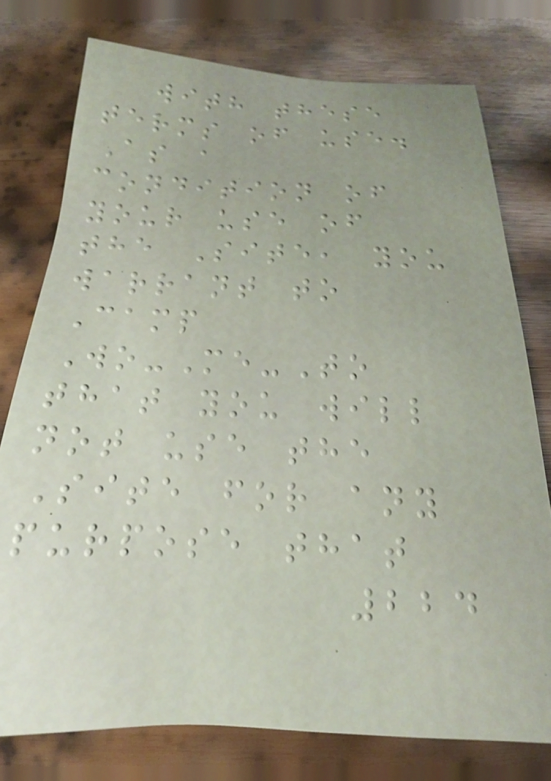with these
terms of use.
As a
condition of
your use of
the Site, you
warrant to
Camp
Wo-Me-To
that you will
not use the
Site for any
purpose that
224
